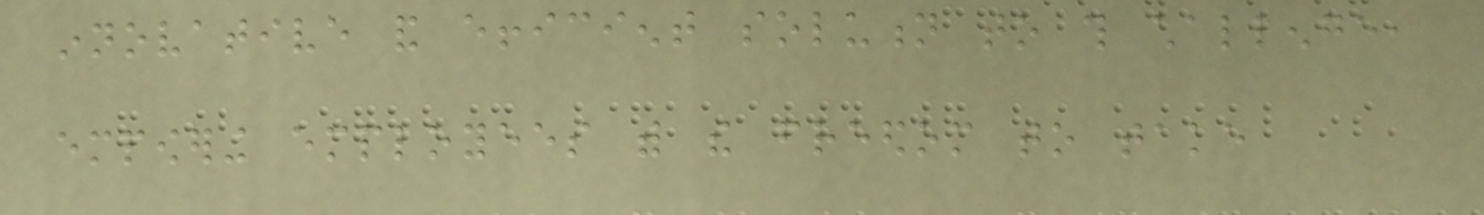innovative and efficient solution to this challenge,
empowering employees with the freedom to take
